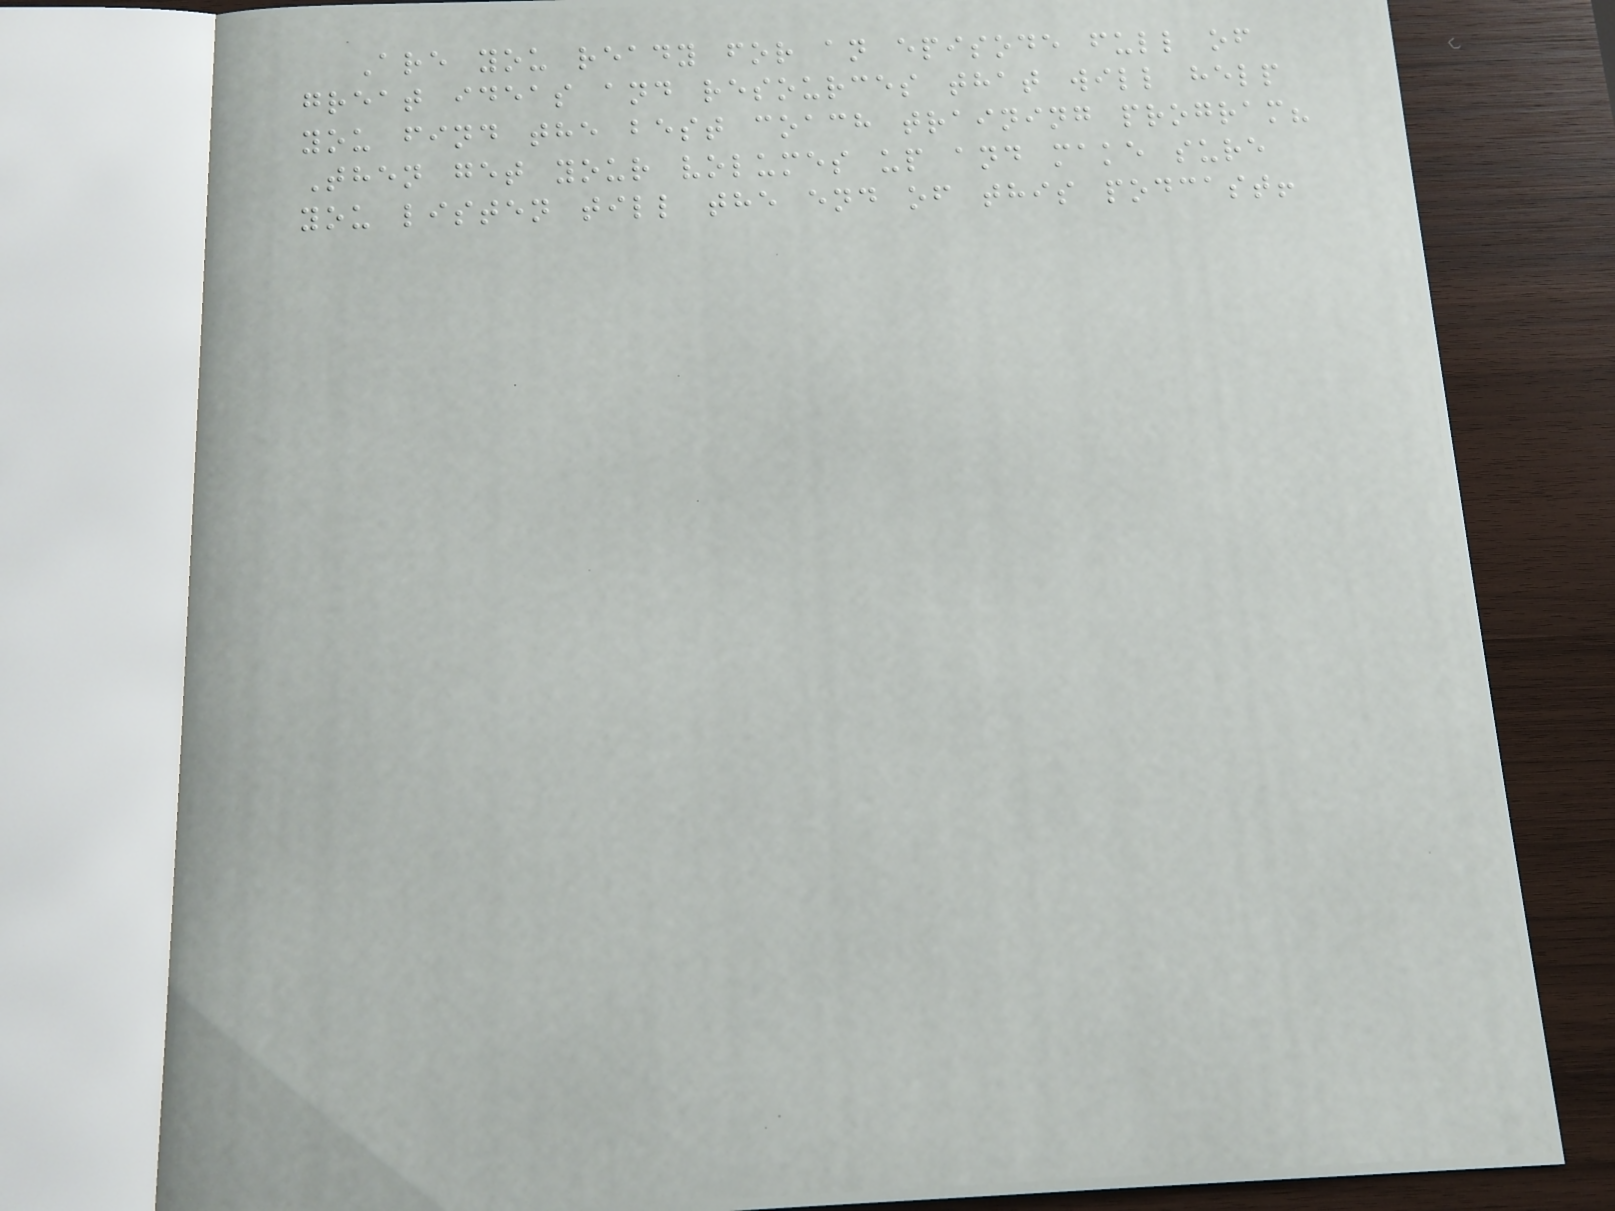Are you ready for an episode full of
great ideas and resources that will help
you find the best coach training program?
Then get your volumes up and make sure
you listen till the end of this podcast!
